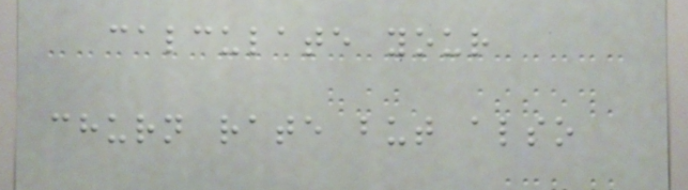calculate your
churn rate but also
